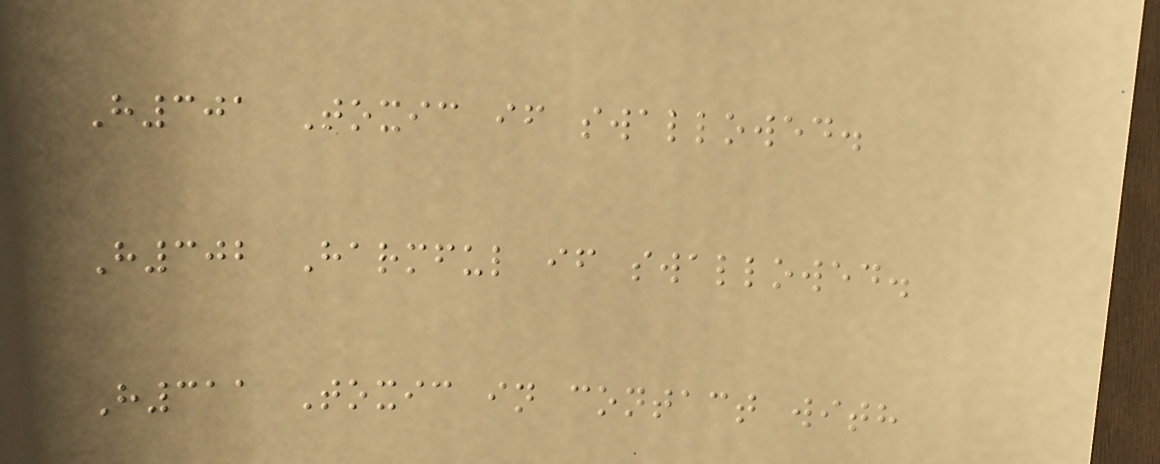H301 Toxic if swallowed.
H302 Harmful if swallowed.
H311 Toxic in contact with
